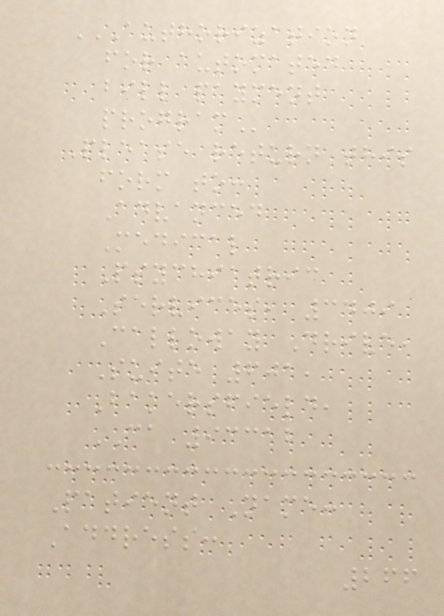AUTHORIZATION
FOR AUTOMATED
BILL PAYMENT
PROGRAM
Please return this
form to:
Advanced
Medical
Psychiatric
Services, 3409
Calloway Drive,
Suite 601,
Bakersfield,
CA 93312
Patient Name:
Address:
266
